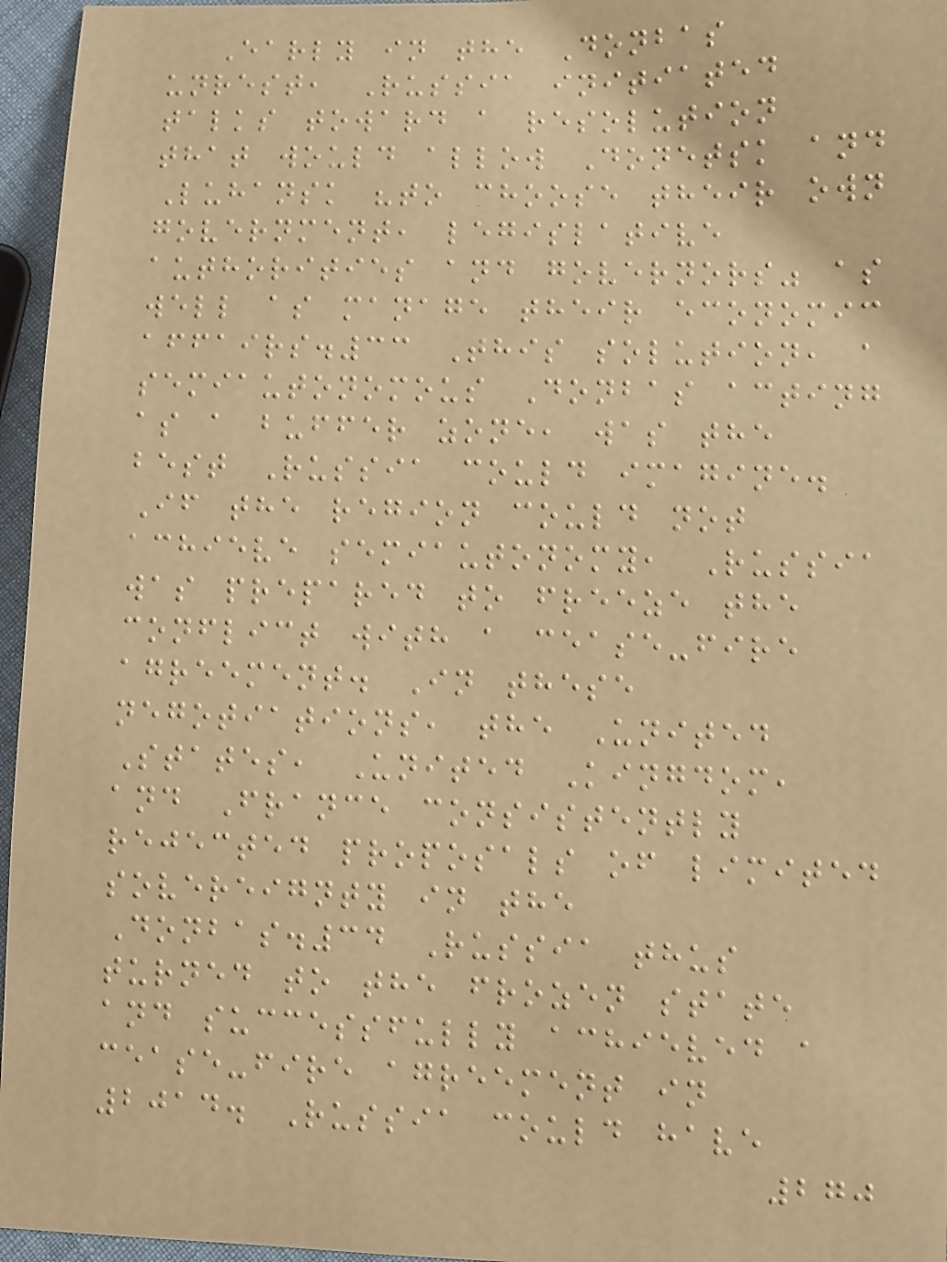Early in the Donbas
unrest, Russia initiated
talks toward a resolution
that would allow Donetsk and
Luhansk "to choose their own
government, legislative
authorities and governors" as
well as manage their economic
affairs.33 This solution, a
semiautonomous Donbas acting
as a buffer zone, was the
best Russia could imagine.
If the region could not
achieve semiautonomy, Russia
was prepared to freeze the
conflict with a cease-fire
agreement. In these
negotiations, the United
States, United Kingdom,
and France consistently
rejected proposals of limited
sovereignty in the
Donbas.34 Russia thus
turned to the frozen state
and successfully achieved a
cease-fire agreement in
2014. Russia could have
270
